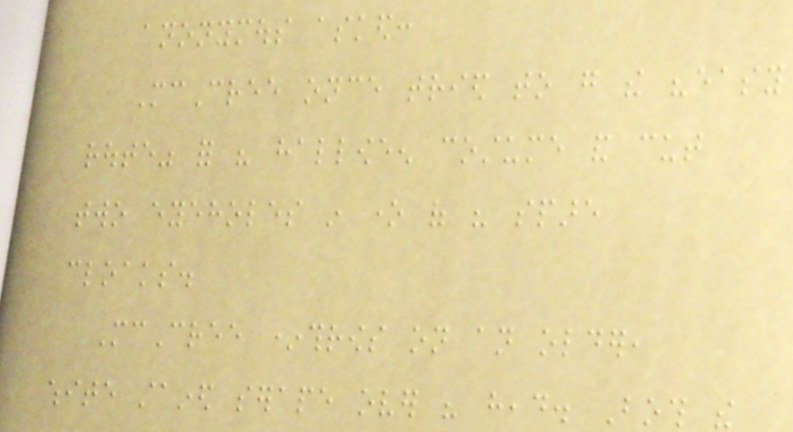anonymous asked:
McCree once tried to go the "easy
route" for his halloween costume and cut
two eyeholes in one of his spare
cloaks.
McCree *throws on an older,
white stained serape over his head. Both the
